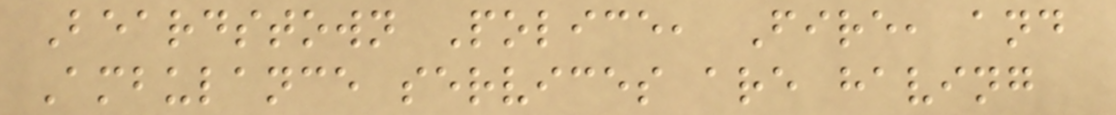Beardstown Police, Fire, and
Ambulance services are having
